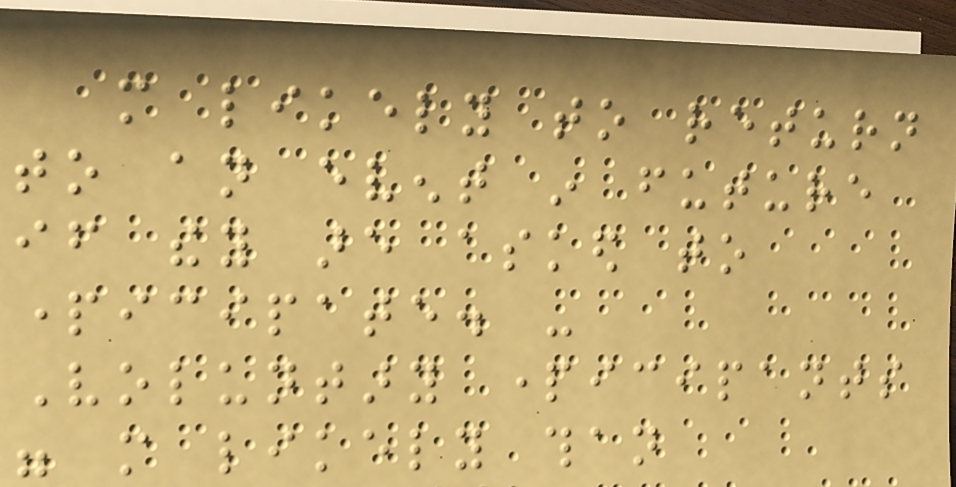more likely to return
to an event in future
if they are asked to
participate. -
Voluntary participants
were more likely than
